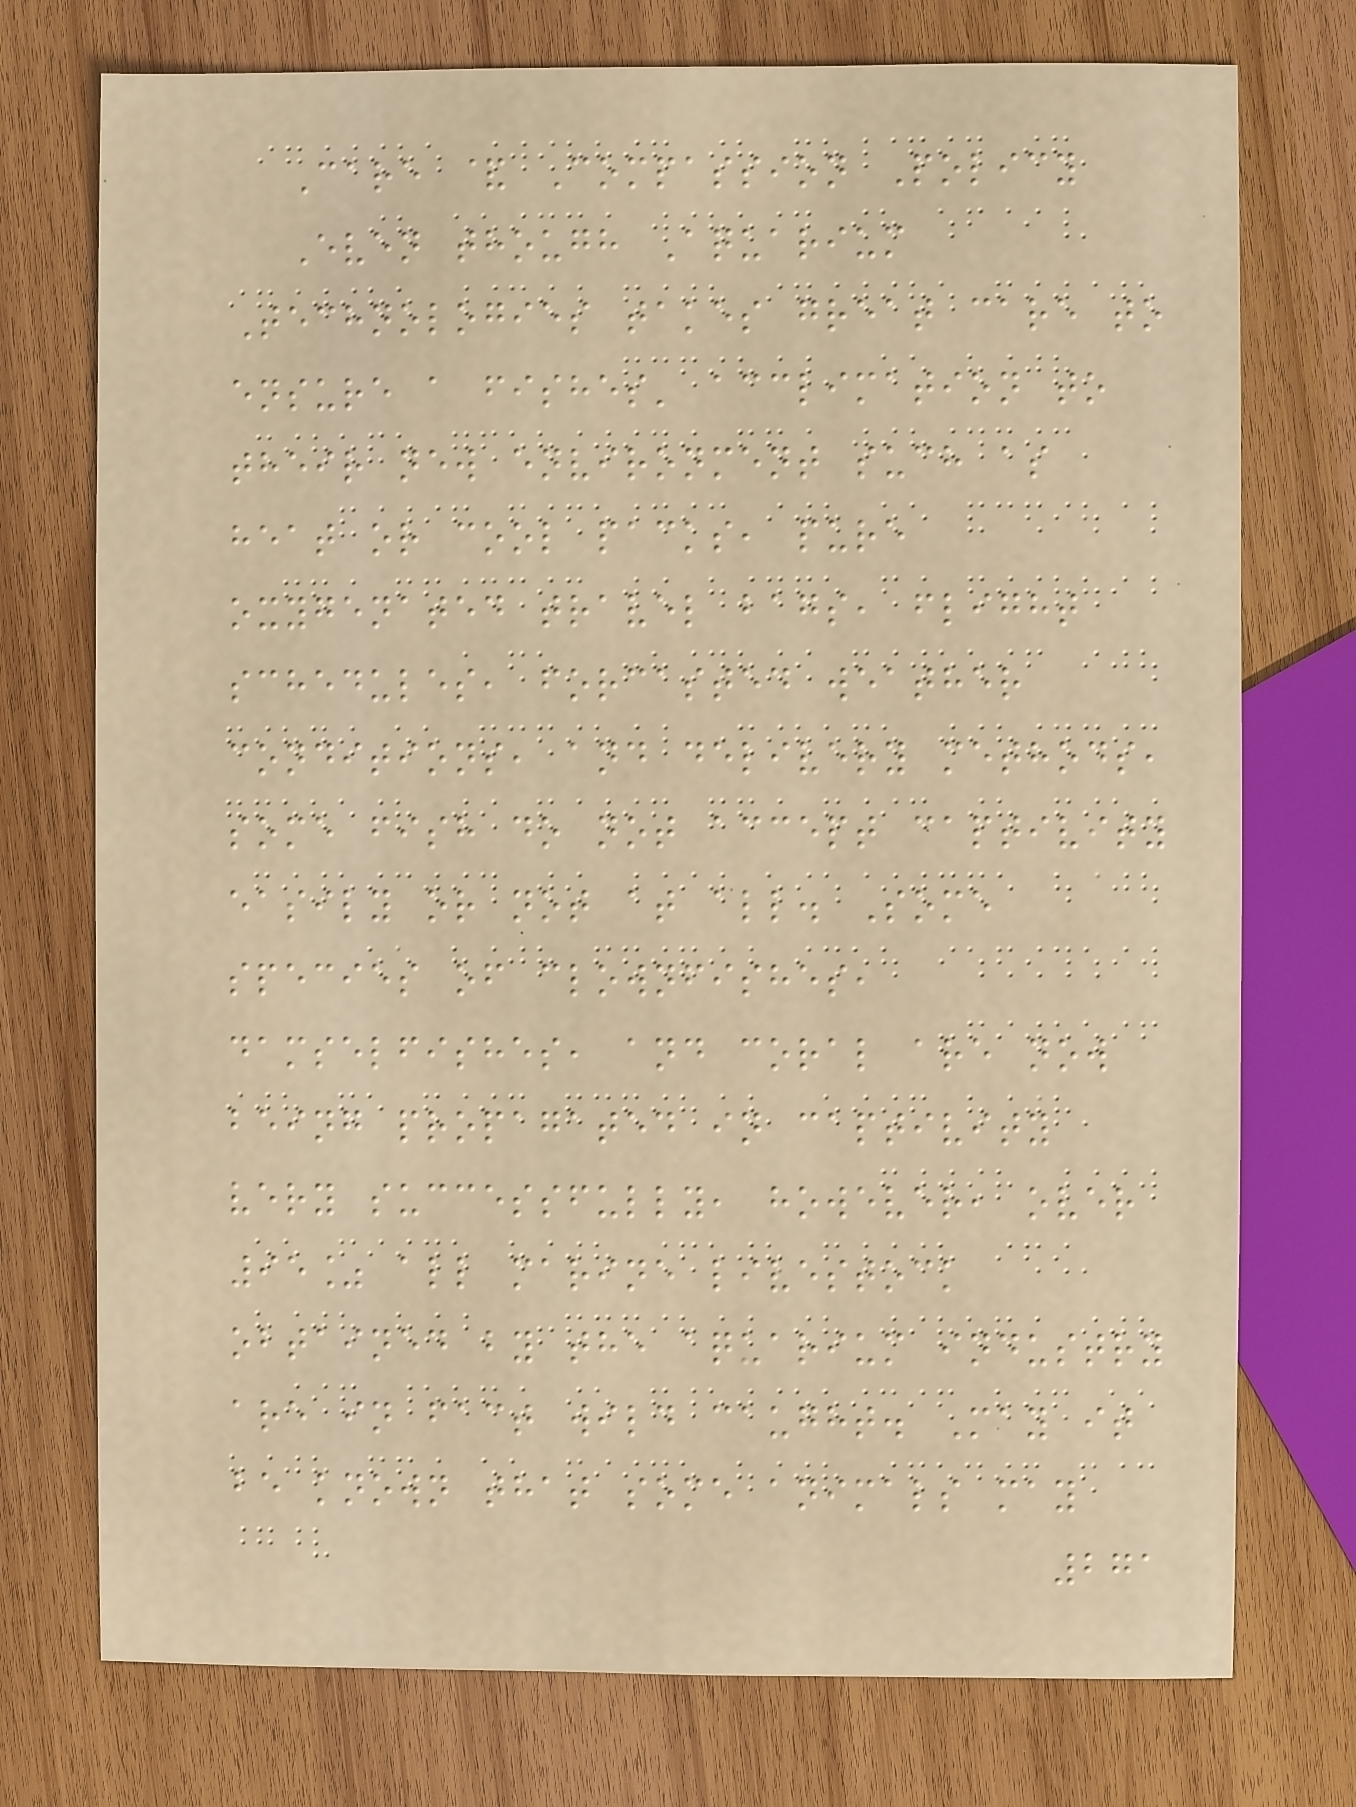Care & Compassion Policy
Even though Aquarium
Technologies takes great care to
ensure a fishes' acclimation to
their new environment such as
heat or cool packs, pure
oxygenated travel bags, flight
schedules, forcasted weather
conditions, and delivery methods,
some fish do not accept captivity
easily or not at all. Some
species of clownfishes,
damselfishes, and coral are now
being propagated in captivity
very successfully, however, over
95% all marine livestock
obtained by the aquarium industry
are in fact wild caught. May it
be known that some animals may
271
